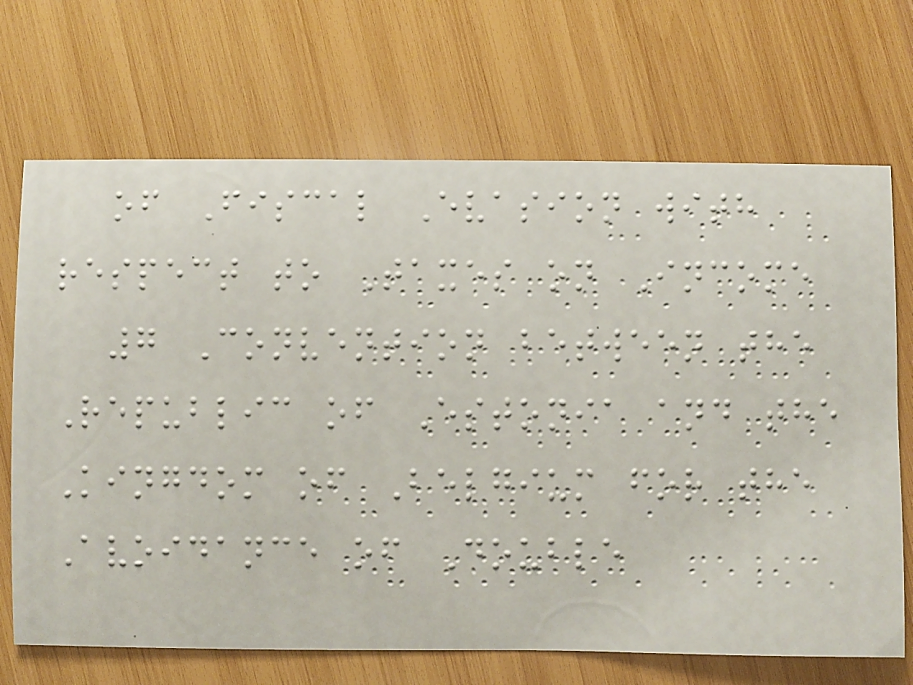of Fiscal Evasion with
respect to Taxes on Income
7 Convention between the
Republic of Estonia and the
Kingdom of Belgium for the
Avoidance of Double
